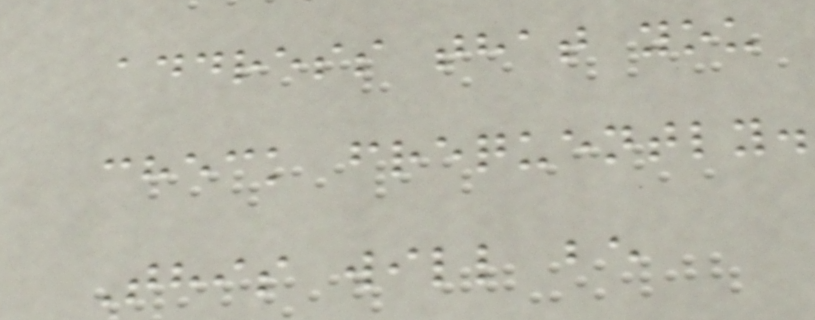address that you
check frequently.
This will be
